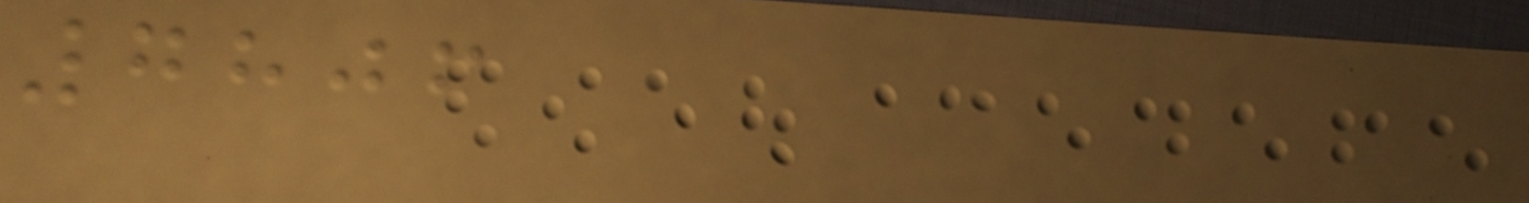7806
